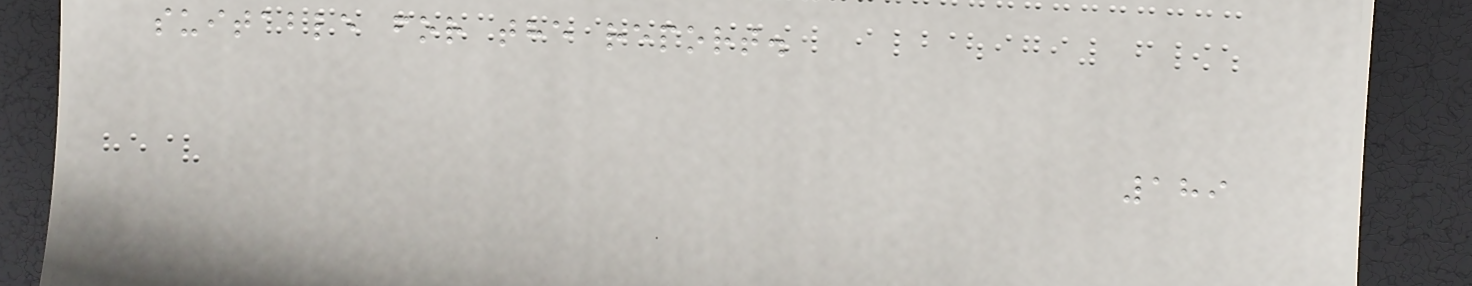suitable for the report.
189
